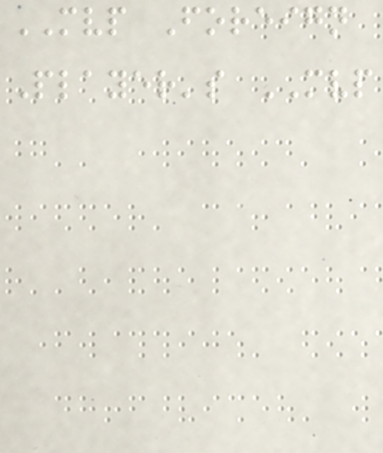MVP Foreign
Player's MVP
